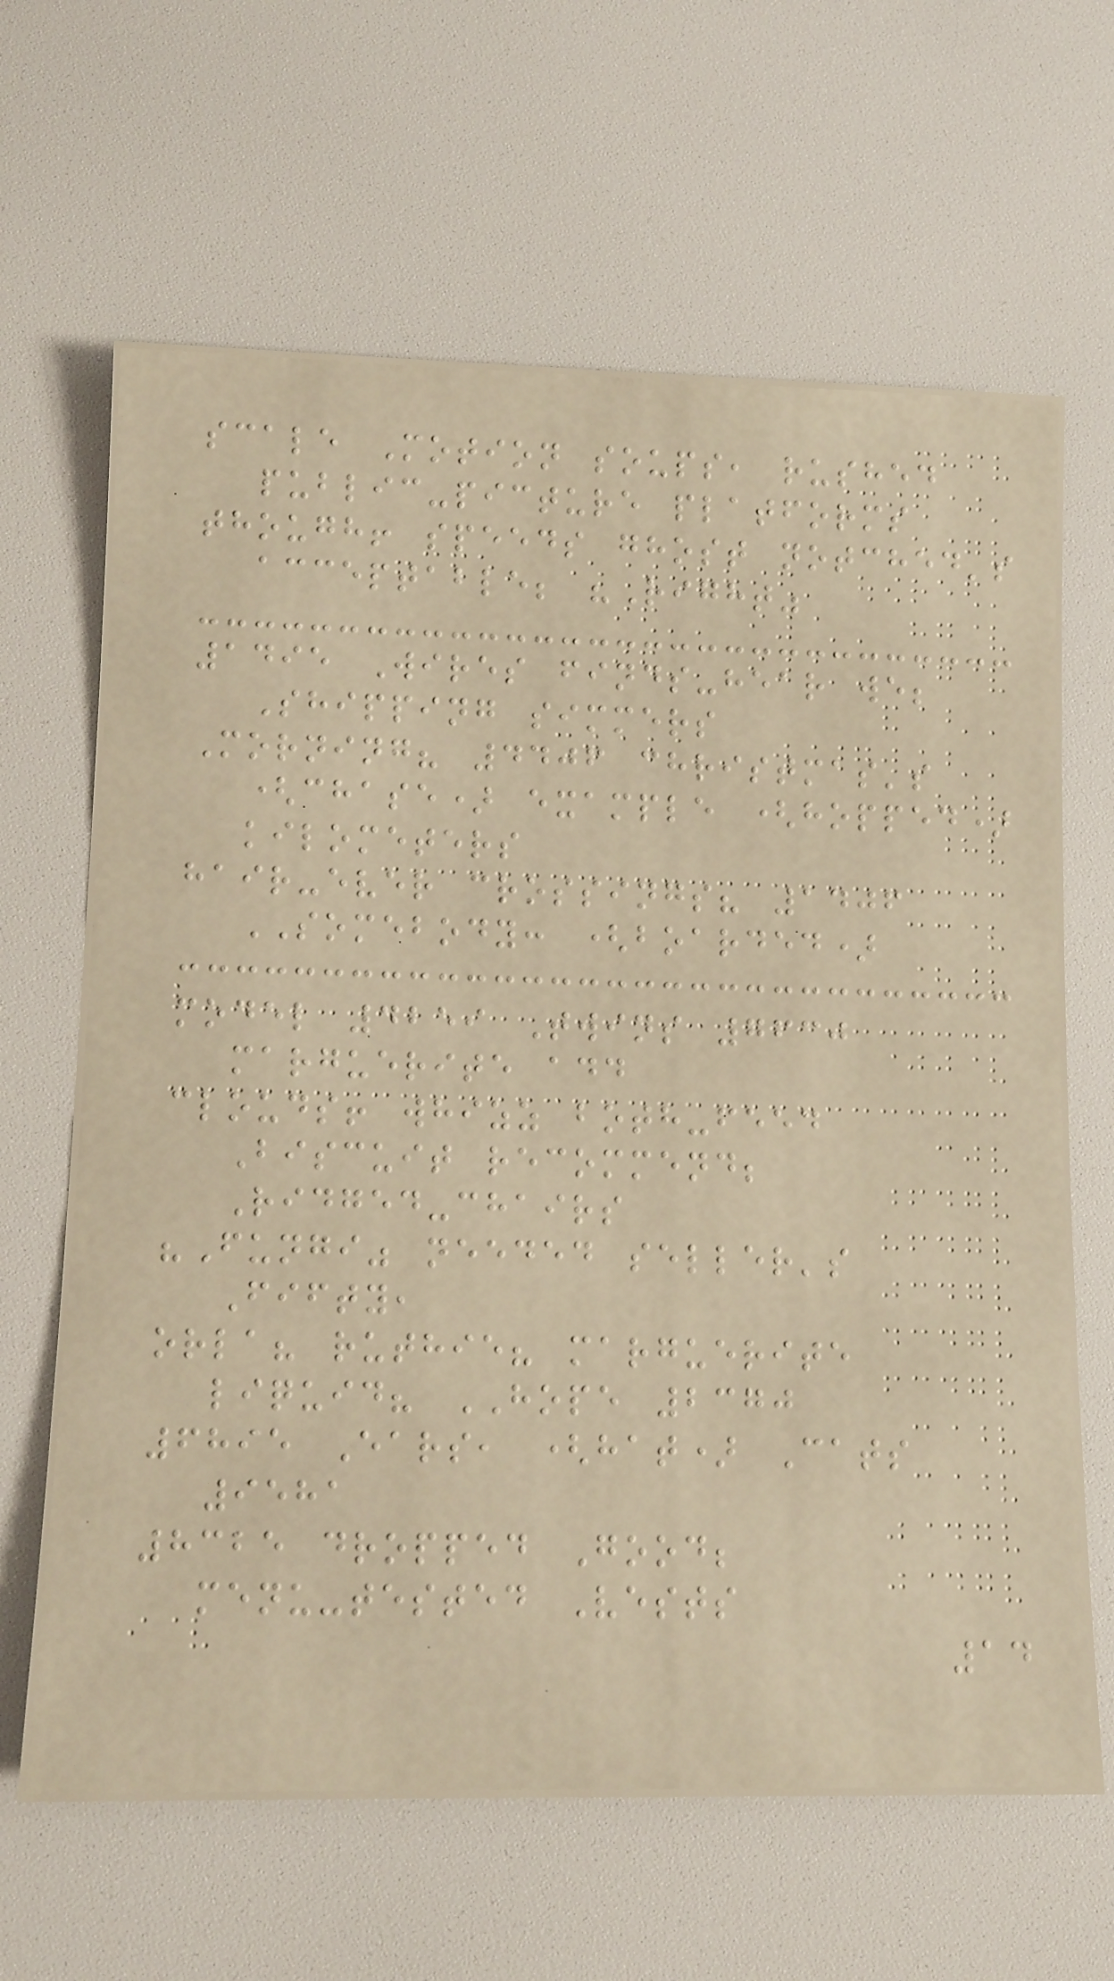scale Motion soups, rushed
public-picture platforms
though! speeds ghost notched's
acceptable; "Right"
1495 Wires finds-hear we;
Shipping simmers
Morning? 4406 christmas's
(chase) example (hopped)
kilometers
hair-ever crossings? 1406
SOMEBODY: (boarded)
model 4259 Twins 7630
marguerite add
clouds! whizz both-feed
Biscuit recommend;
Ridged-chairs
"Fungi" needed seller's
Fifty,
orla? ruthie? marguerite
liquid? HOPE 2370
6895 Ears, (hat) Cats
9581
8325 dropped Good;
menu-tested Vests
14
